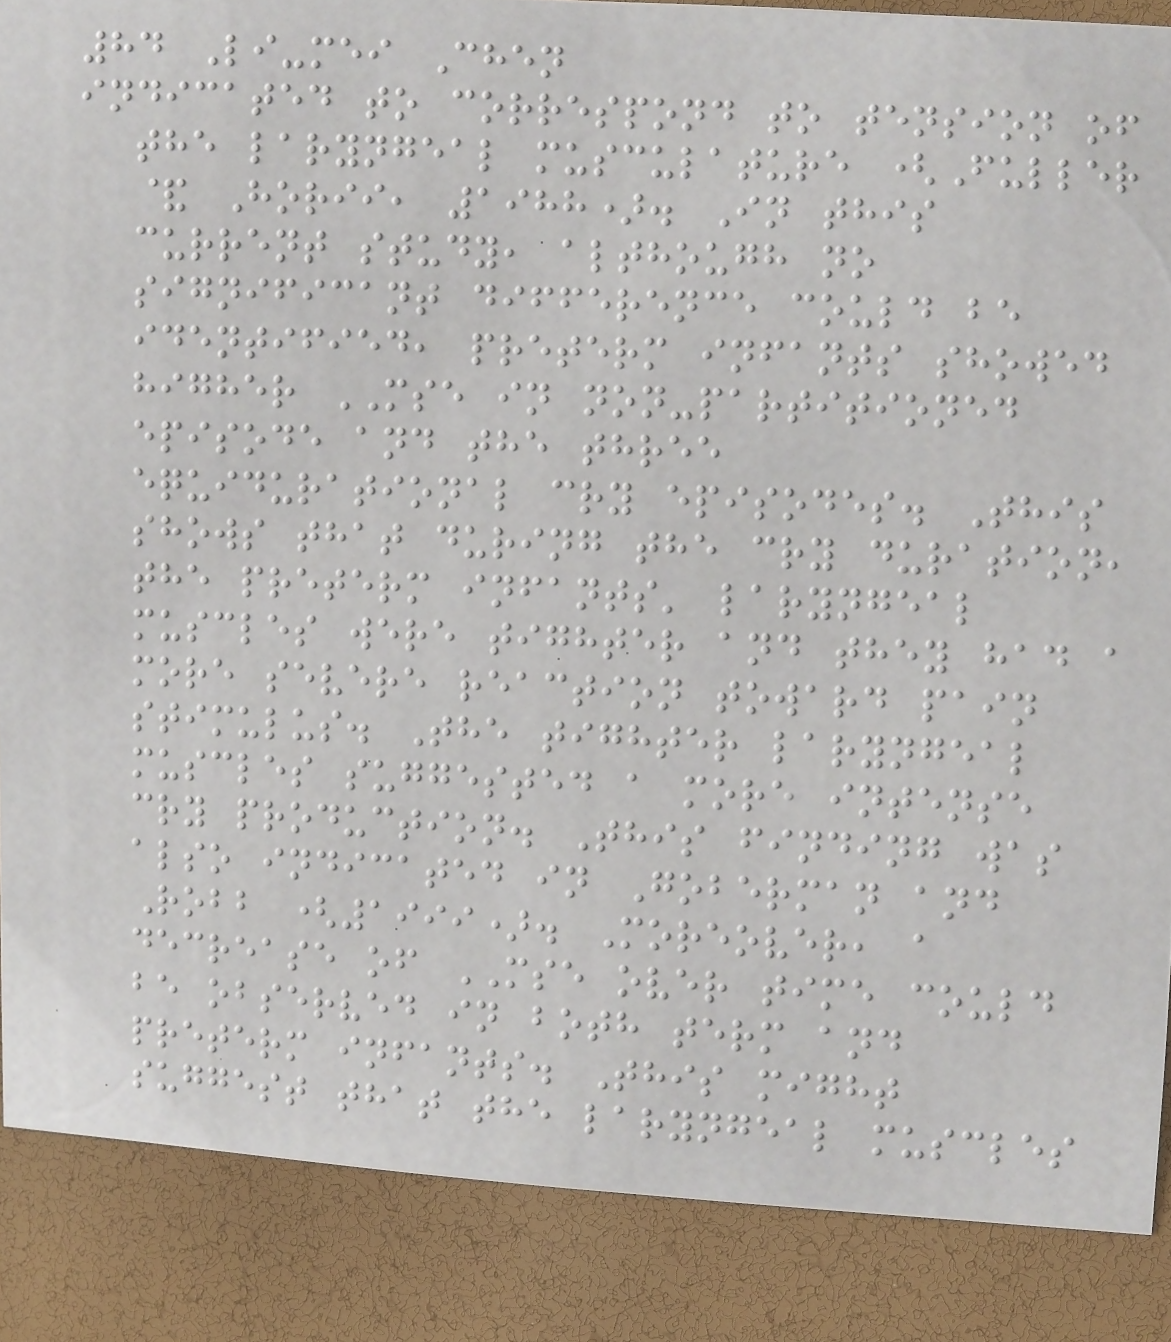84 Li-mei Chen
indicated to correspond to tension of
the laryngeal musculature (Fuller
& Horii, 1988). In this
current study, although no
significant difference could be
identified, preterm infants showed
higher MSE in non-partitioned
episode and the three
equidurational cry episodes. This
shows that during the cry duration,
the preterm infants' laryngeal
muscles were tighter and they had a
more severe reaction toward pain
stimulus. The tighter laryngeal
muscles suggested a more intense
cry production. This finding was
also indicated in Goberman and
Robb (1999). Moreover, a
decrease of MSE over time could
be observed in both term and
preterm infants. This might
suggest that the laryngeal muscles
